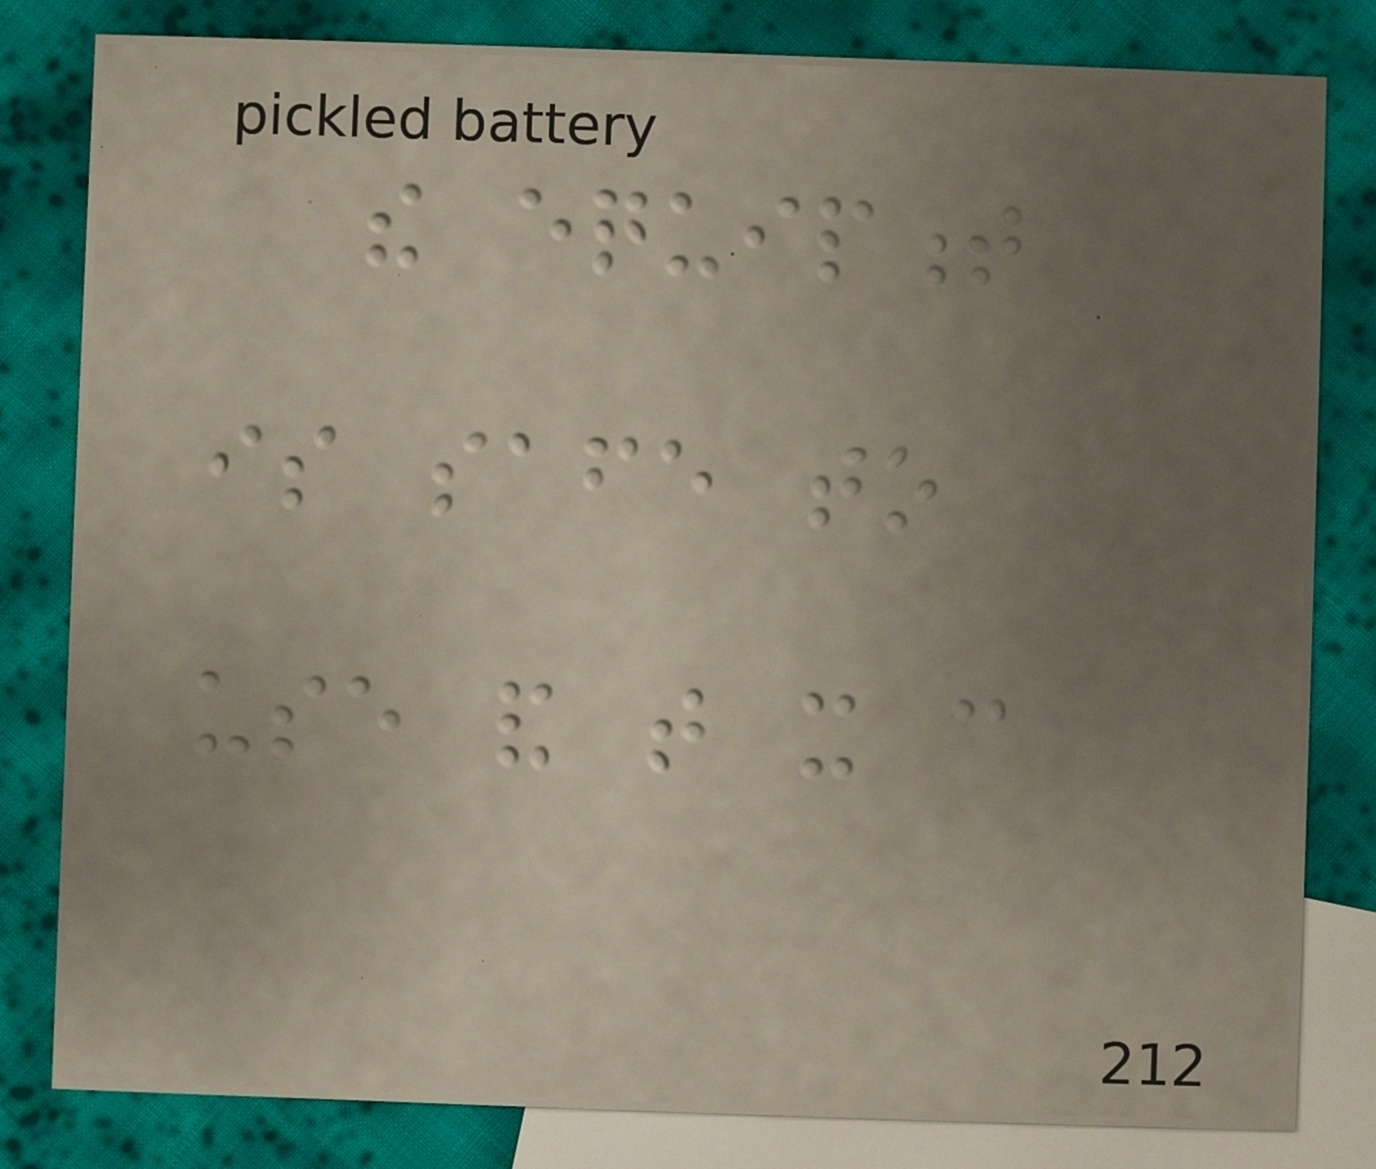the equipment
is safe to
use and that it can
